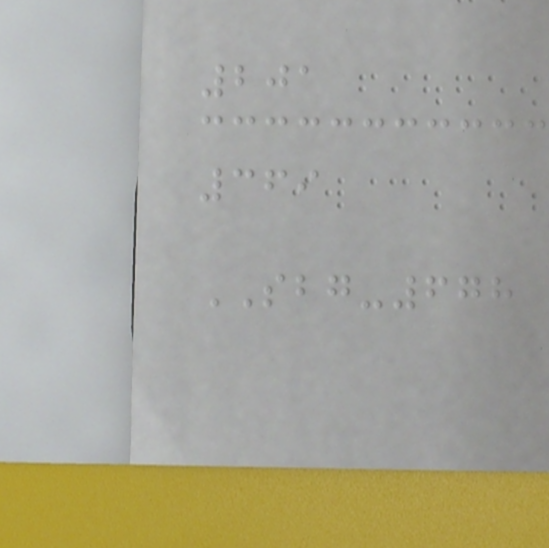201
369
SBG-678
